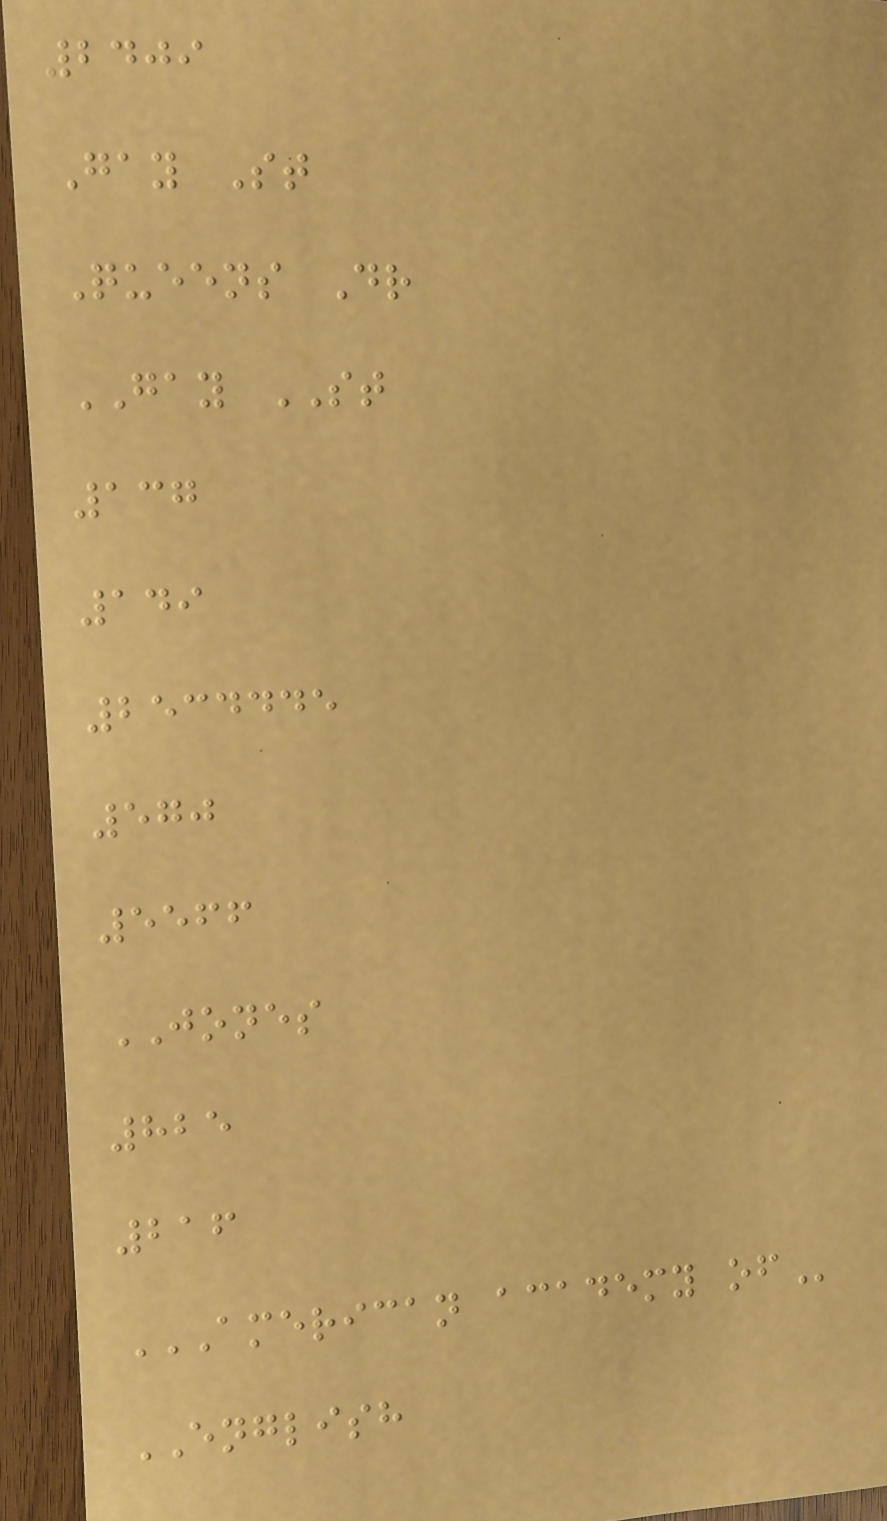2409
Gay St
Queens Dr
GAY ST
137
149
2534445
570
5566
JONES
825
216
AMERICAN ACADEMY OF
ENGLISH
